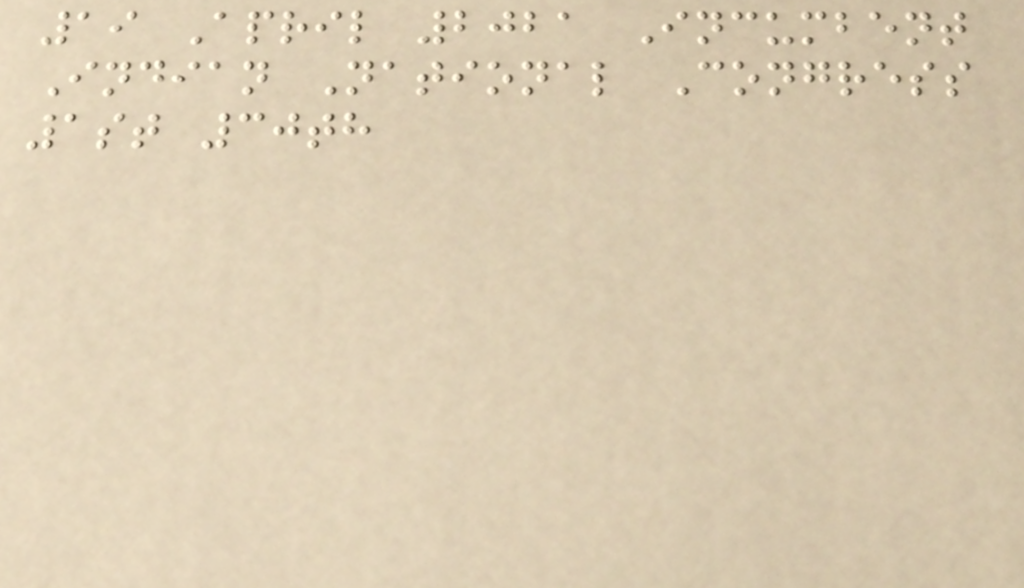19 April 2021 Incumbent
Indian National Congress
1st 30th
